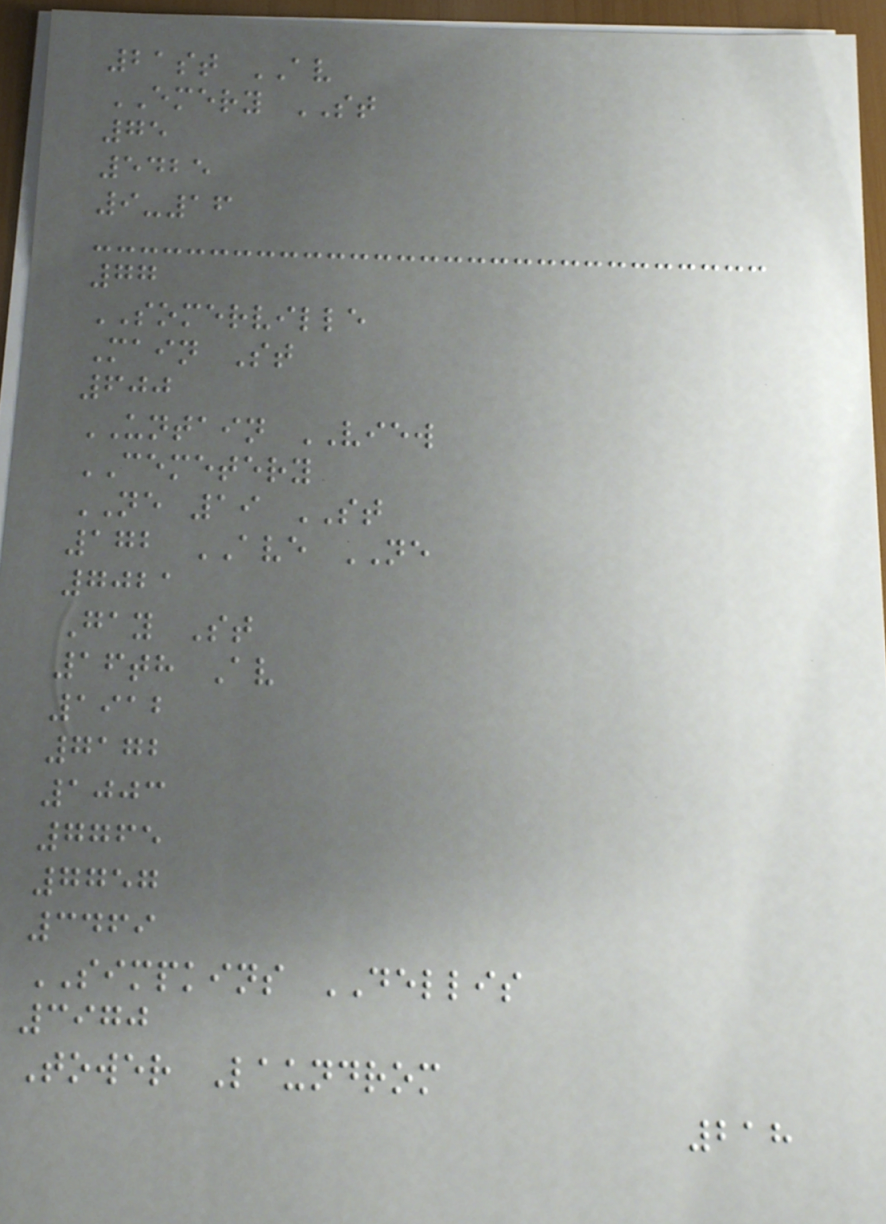21st AV
EMERY ST
75
5425
9-16
77
SOMERVILLE
Main St
600
UNTAIN VIEW
CEMETERY
NE 19 ST
172 AVE NE
7021
Gay St
16th Av
1912
7172
1003
7765
7757
3469
SIMPKINS DELLIS
3970
Tower Laundrom
218
